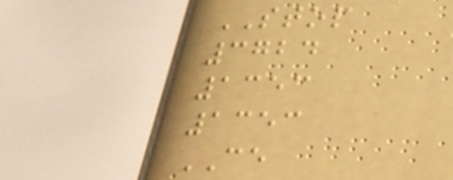STOP
3724
1353
1353
CE
